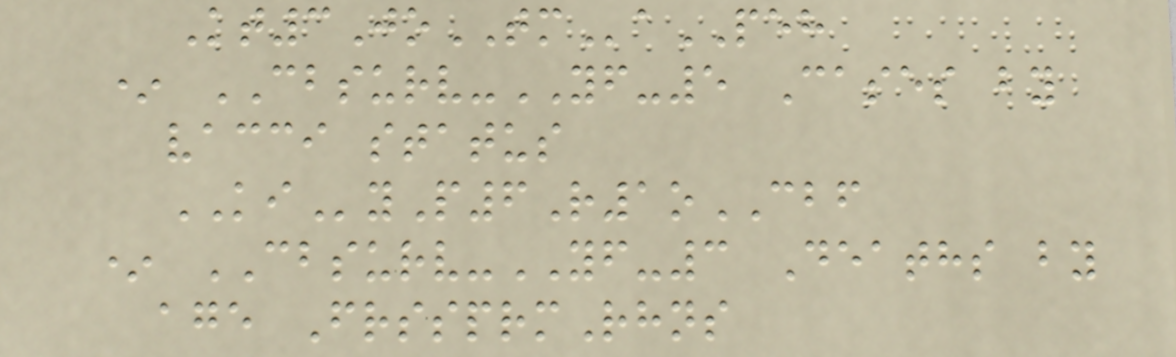Kt3JoTMaPEH
* CBSURV-YF-5 Cases by
vacci status
KIyP6R1oCBF
* CBSURV-YF-3 Deaths by
age FrssprmRhns
